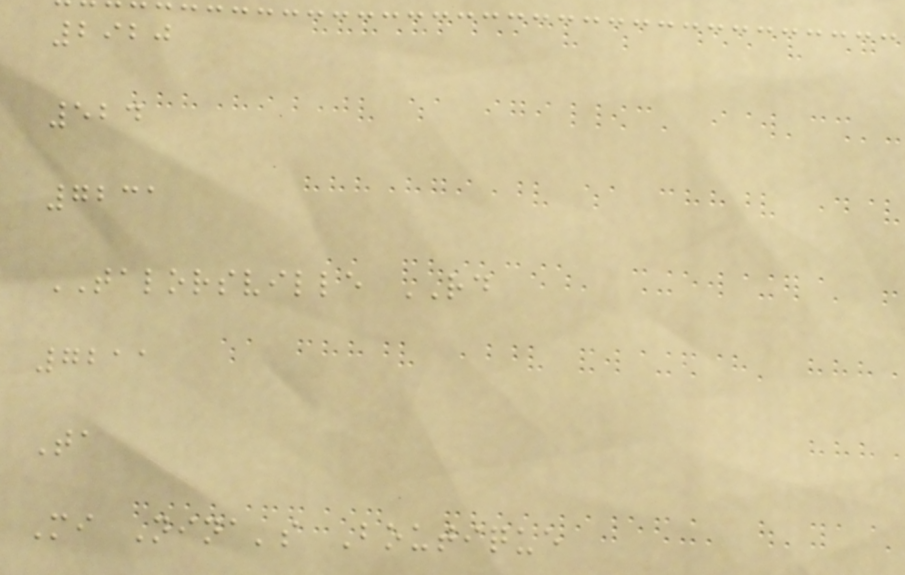2920
524
7231
TALORSVILLE RD
7211
Ta
Mi Nina's Boutique
